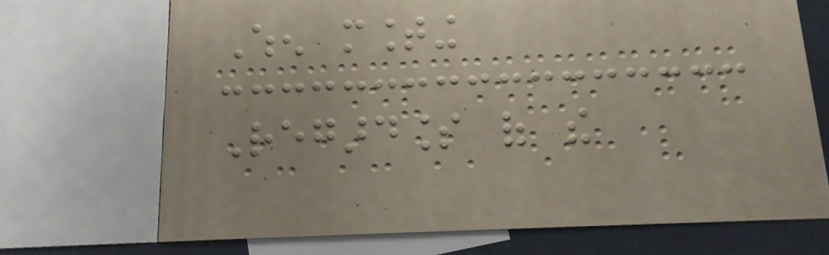When mounting
Regardless of the
